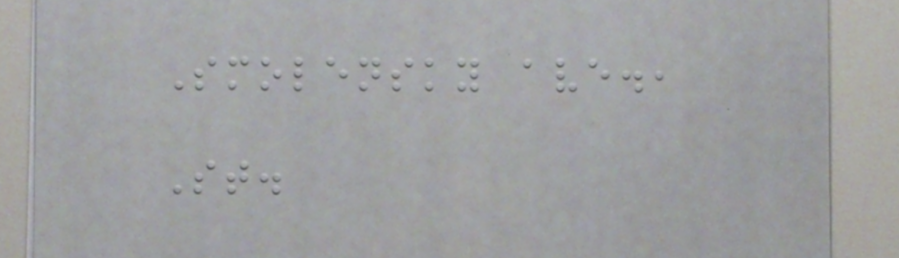Smolensky ave.,
St.
